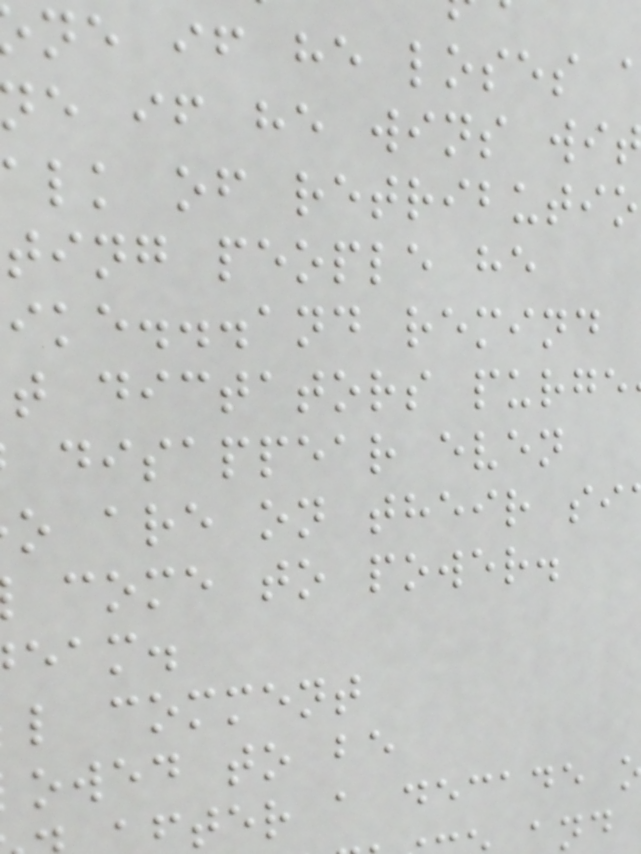ne if he loses
e if he wins wi
alk of retributio
ting people he
ike...and remind
t dictators purge
disappear even
o are on their si
come to power.
eam.
l comment
owed to be
ter a decade
